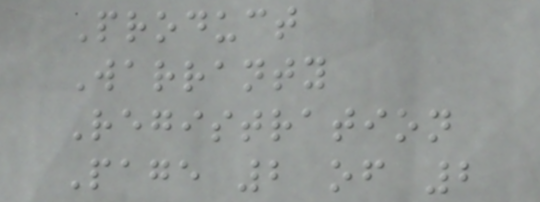Product
Warranty
Registration
Page 2 of 2
